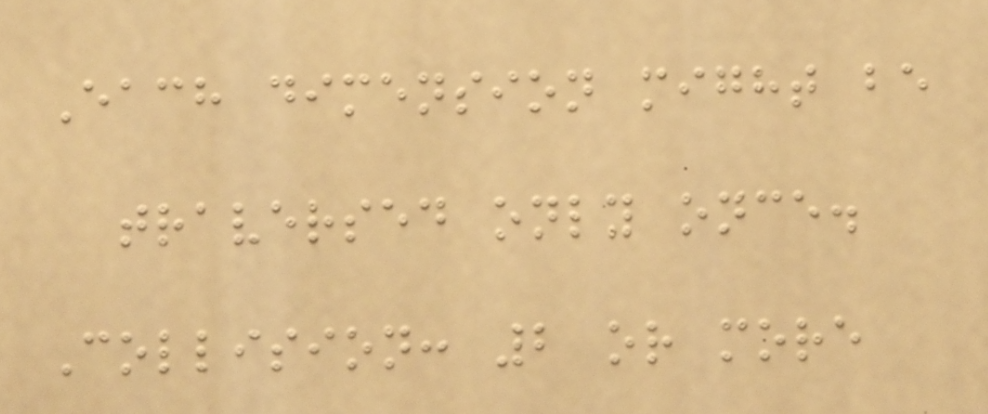Each dimension might be
traversed only once.
Collision: 2 or more
